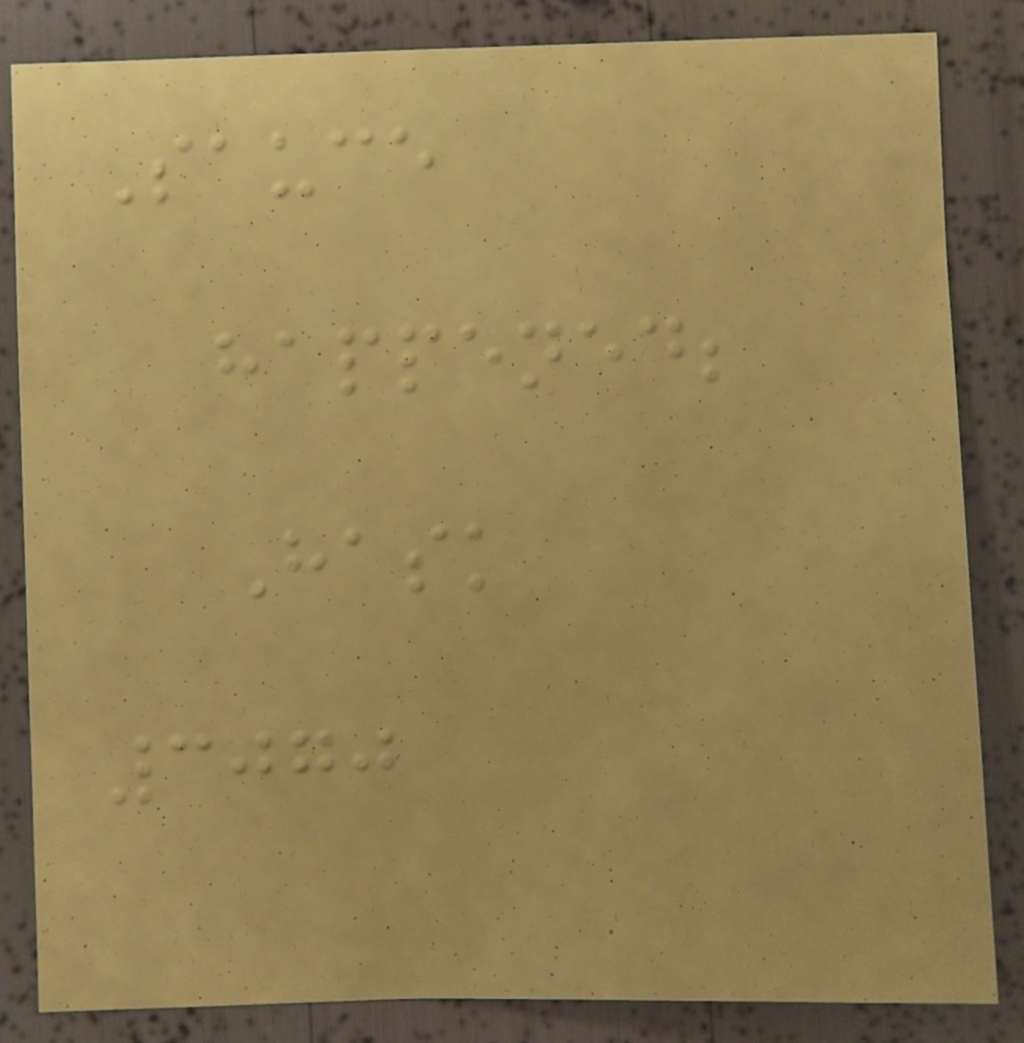Sauce
happened;
Hask
3070
